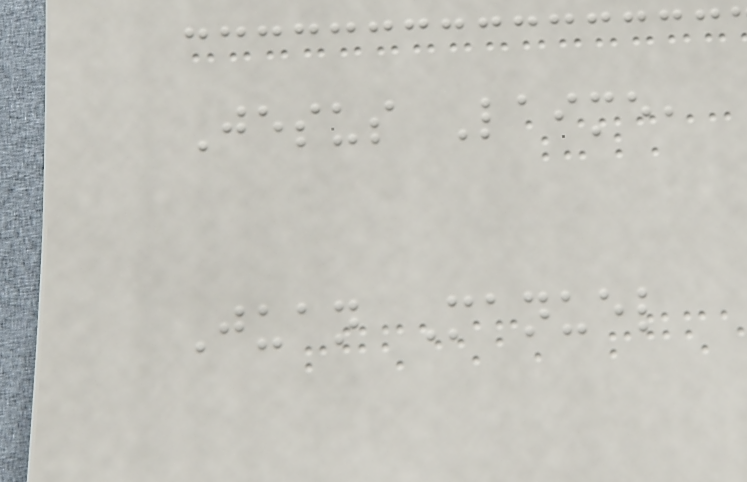Jesus Laime,
Juan Manuel
